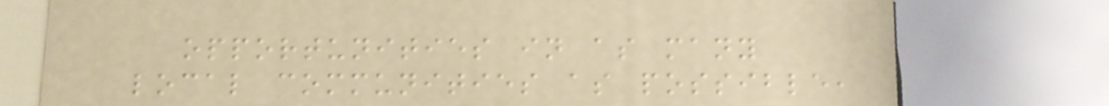opportunities in as many
local communities as possible,
